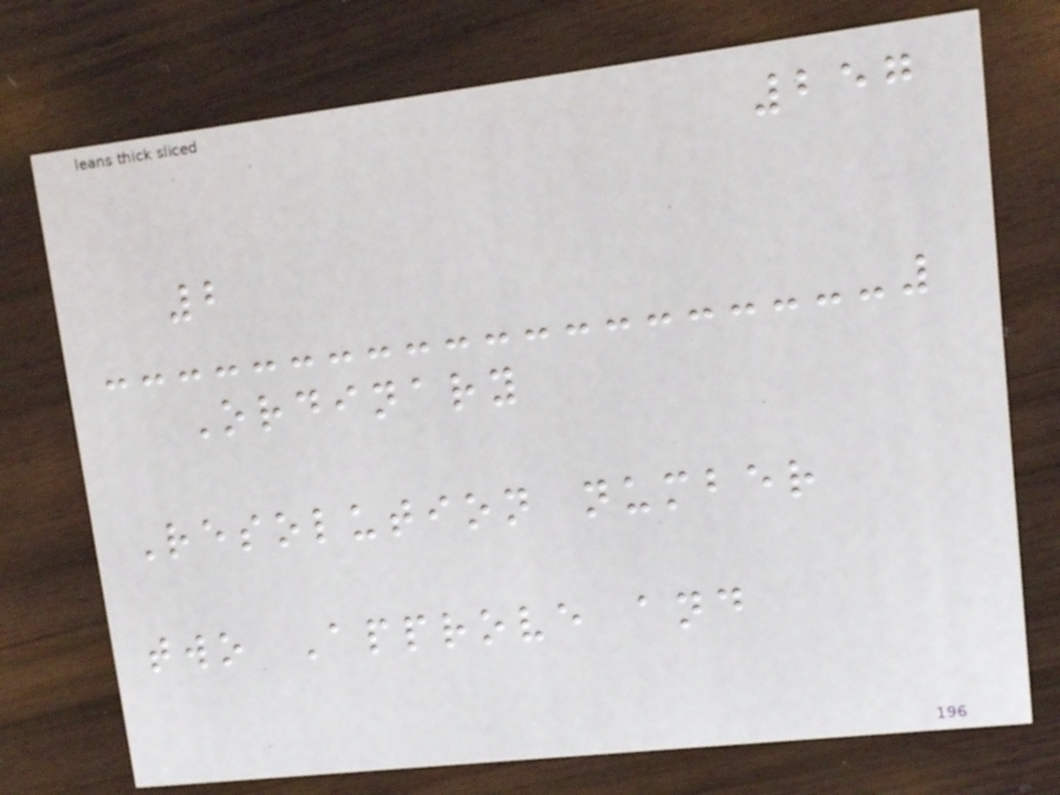257
2
Ordinary
Resolution number
two Approve and
